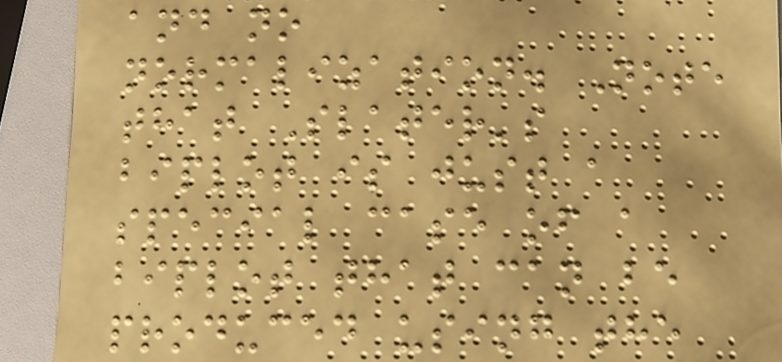and no
normalization. Note
that Slater's
biplot is just a
special case of a
biplot that can be
produced using the
